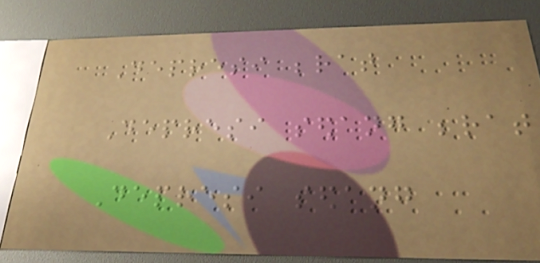Depresi berat
Depresi sedang berat
Depresi sedang
